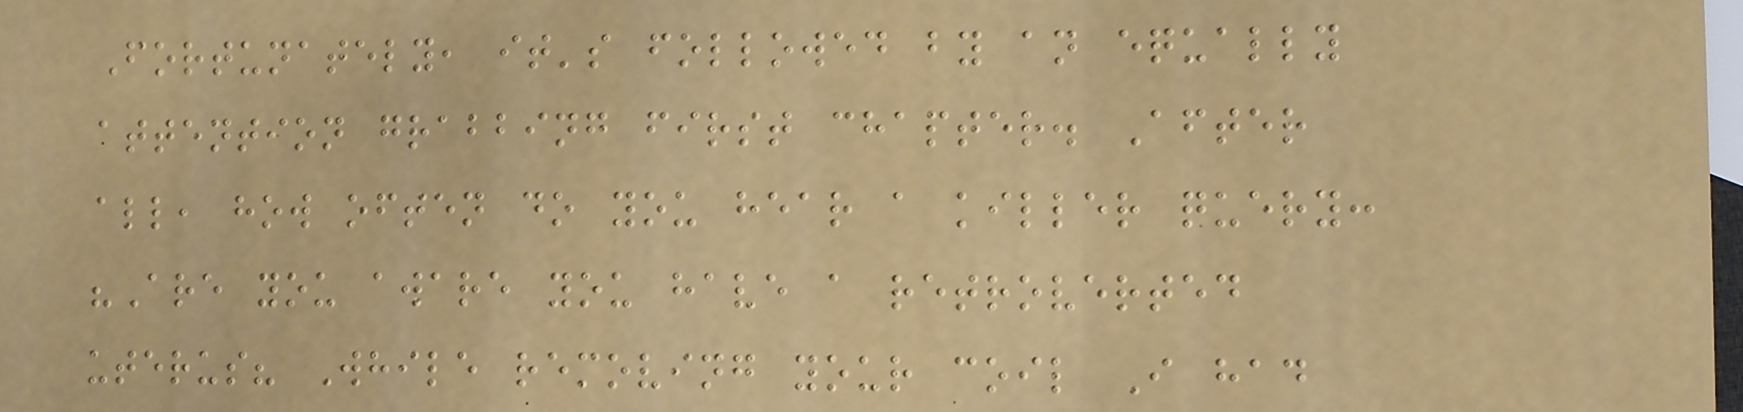Fortunately, it's followed by an equally
attention grabbing first chapter. After
all, how often do you hear a killer query:
"Are you aware you have a retroverted
uterus? While removing your coil I had
